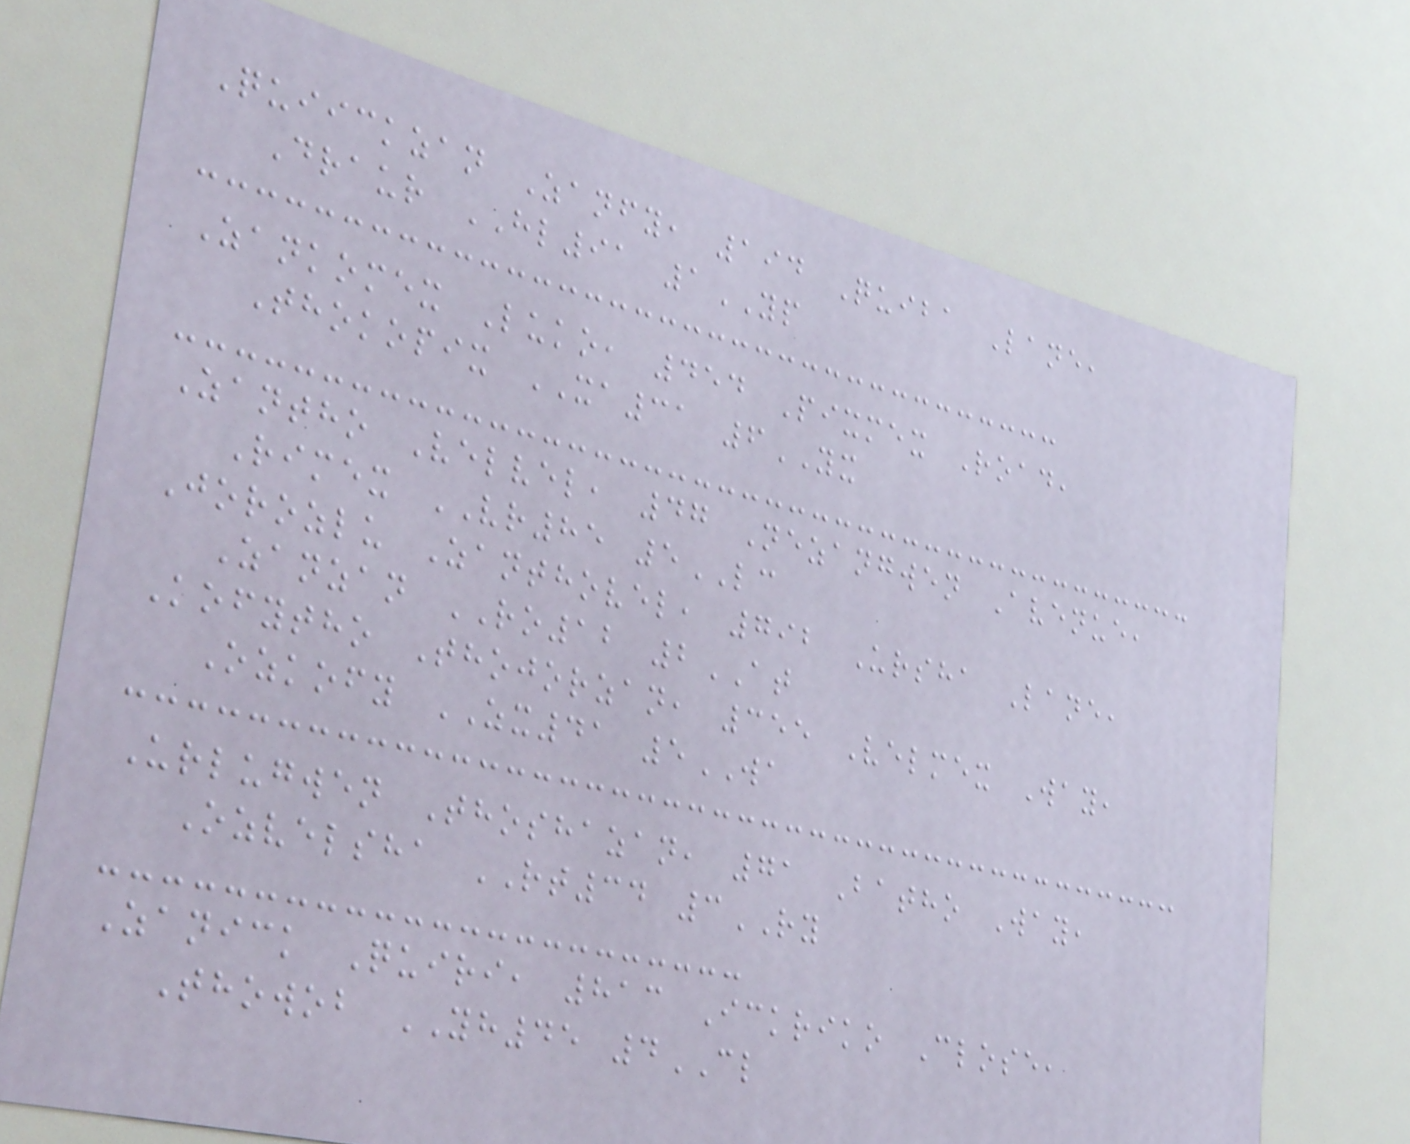Quiickzan Zanfy, 194 Quiba Lane,
Draur HL91 1YP
Zankomex Luko, 454 Pixmex Road,
Thokopix XA31 6YX
Zantho Velvel, 47 Nezangwen Avenue,
Rimex VR85 5LC
Jorozlu Zanthovel, 792 Ursha Lane,
Zanzan RO12 2AT
Kofytho Thojorzan, 355 Velmex Way,
Ozkofy ZX41 5WA
Urlugwen Thoshazan, 71 Batho Way,
Ozvelsha RT34 3RY
Zanick Quiri, 813 Ickriko Close,
Thowob YH45 4CL
